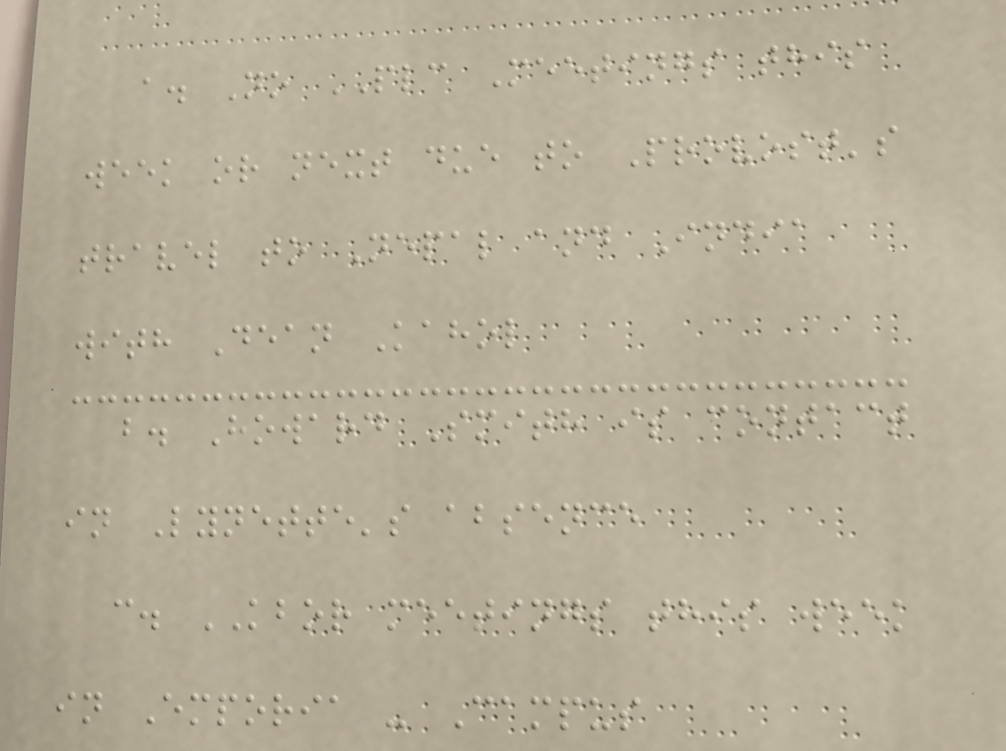a. No PLC Meetings this
week or next due to Provost's
travel to Nepal and India
with Dean Kahol
b. Howard Smith is contact
in Lynette's absence
c. KBOR meetings this week
in Emporia - Campus
